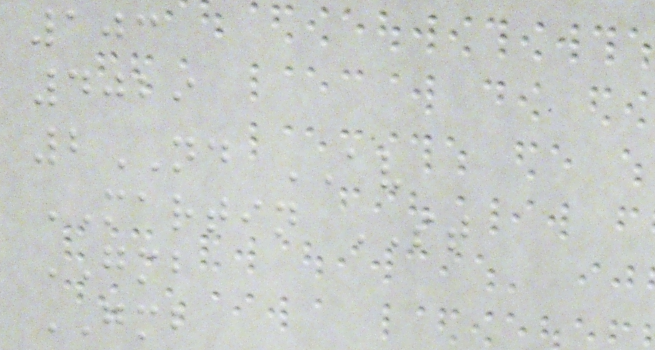103
4029
2ND AV
MARTIN ST
GMB
GMB
